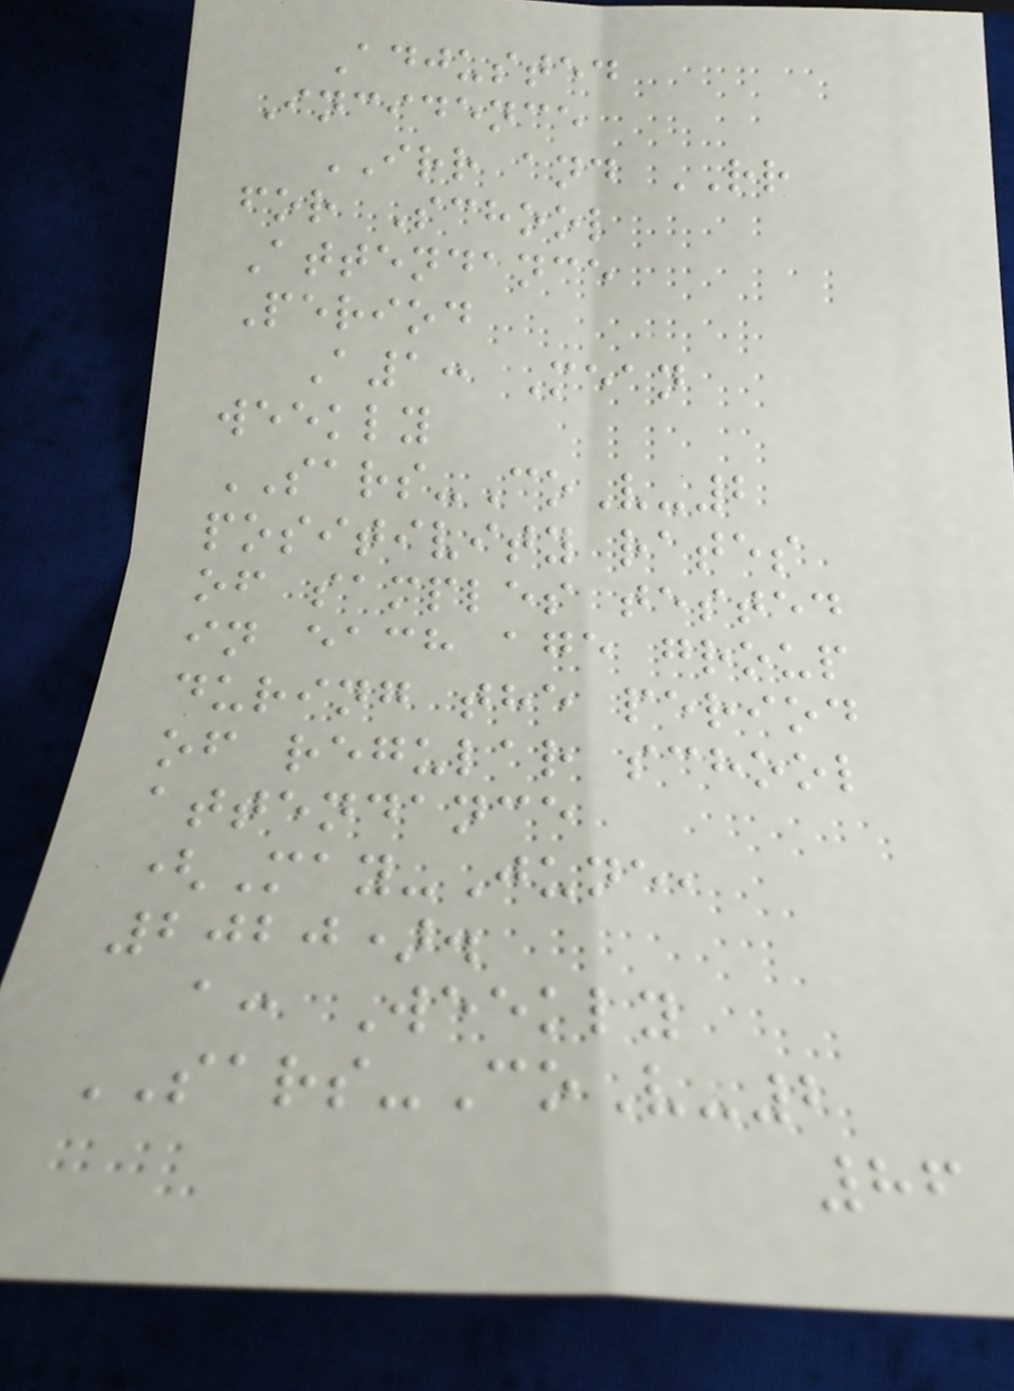Adjusted
Incidence
IRR and RR
for School
Attendance
Period
A1: Mean
weekly
SARS-CoV-2
positivity rates
of samples tested
in each age group
during the period
of regular school
attendance
(May-June,
2020).
a: Weekly
SARS-CoV-2
86
